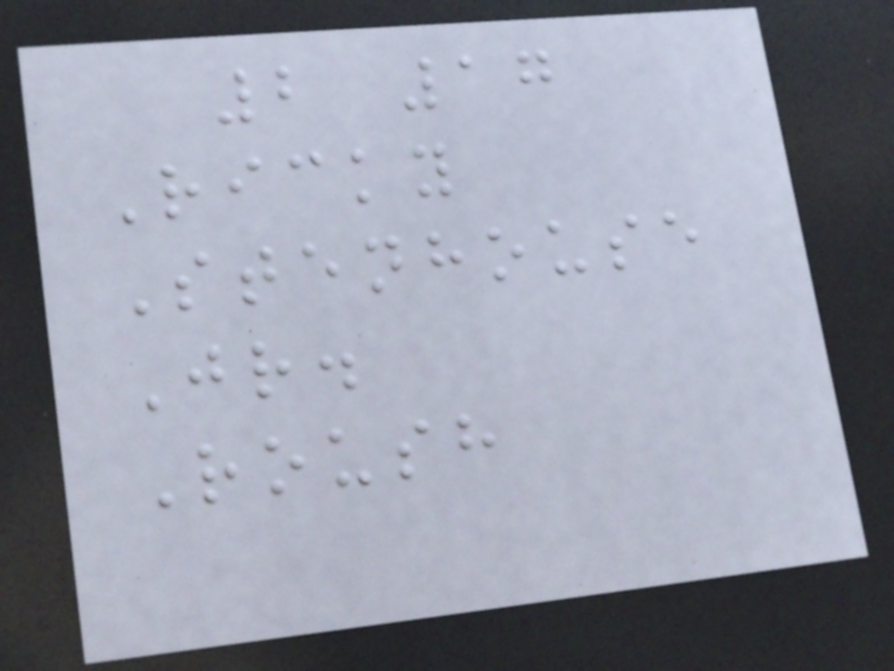2 17
Ricky
Stenhouse
Jr.
Roush
